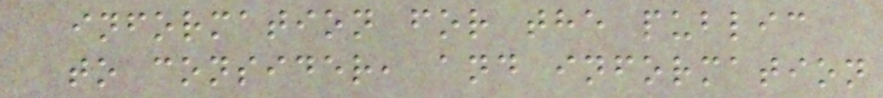information for the public
to consider, and information
